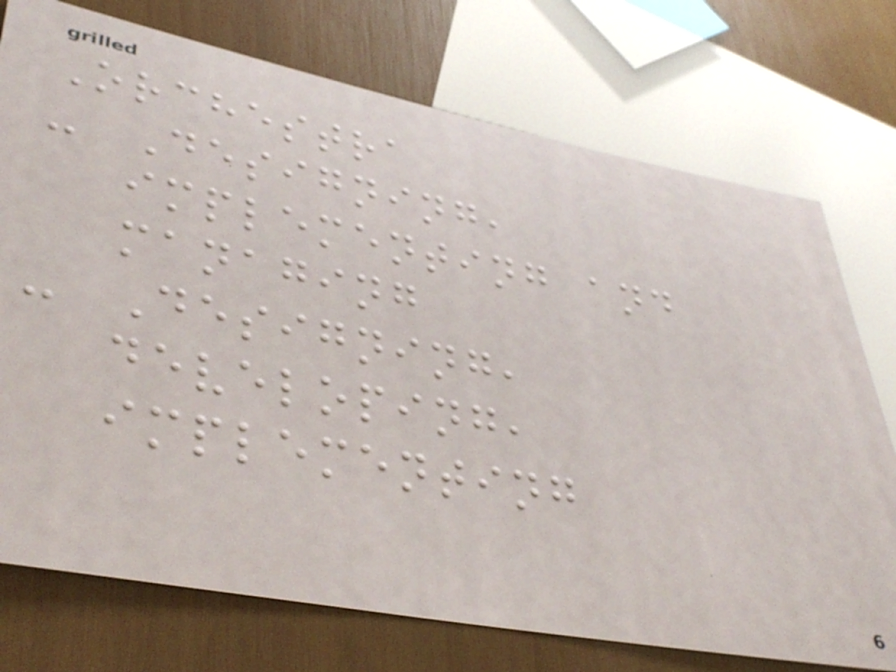Orchestra
- Designing,
implementing and
managing
- Designing,
developing,
implementing
